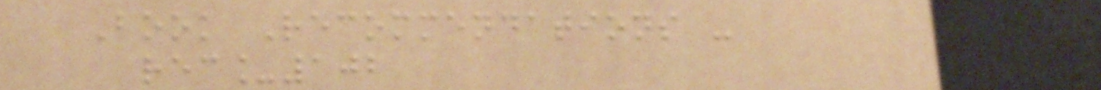Book Recommendations -
rec_102
